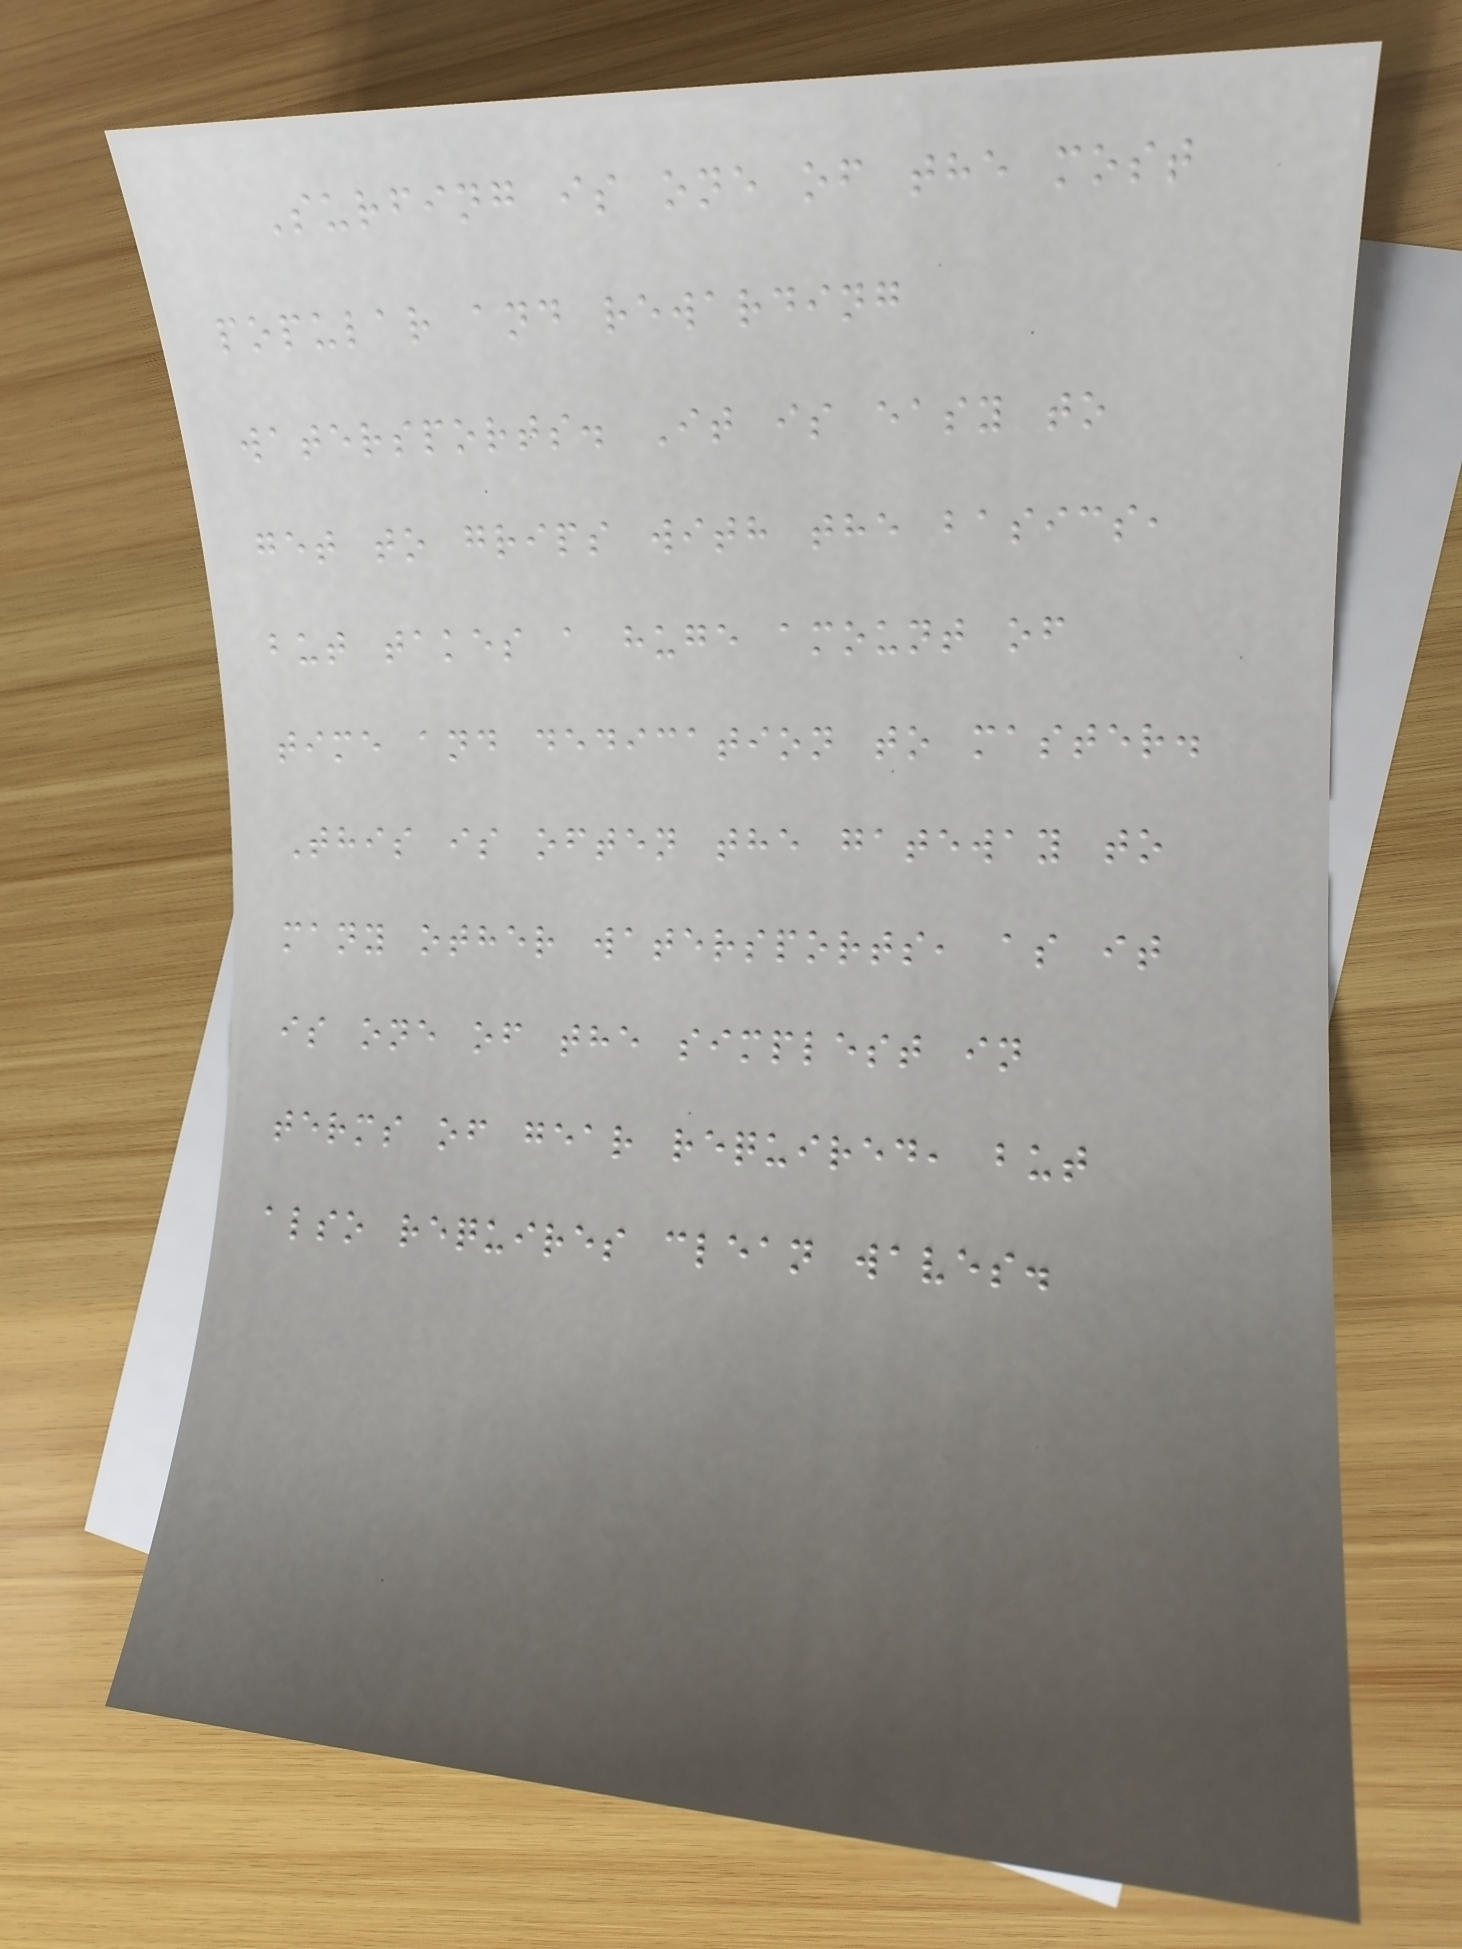Surfing is one of the most
popular and rewarding
watersports. It is easy to
get to grips with the basics,
but takes a huge amount of
time and dedication to master.
This is often the gateway to
many other watersports, as it
is one of the simplest in
terms of gear required, but
also requires clean waves.
